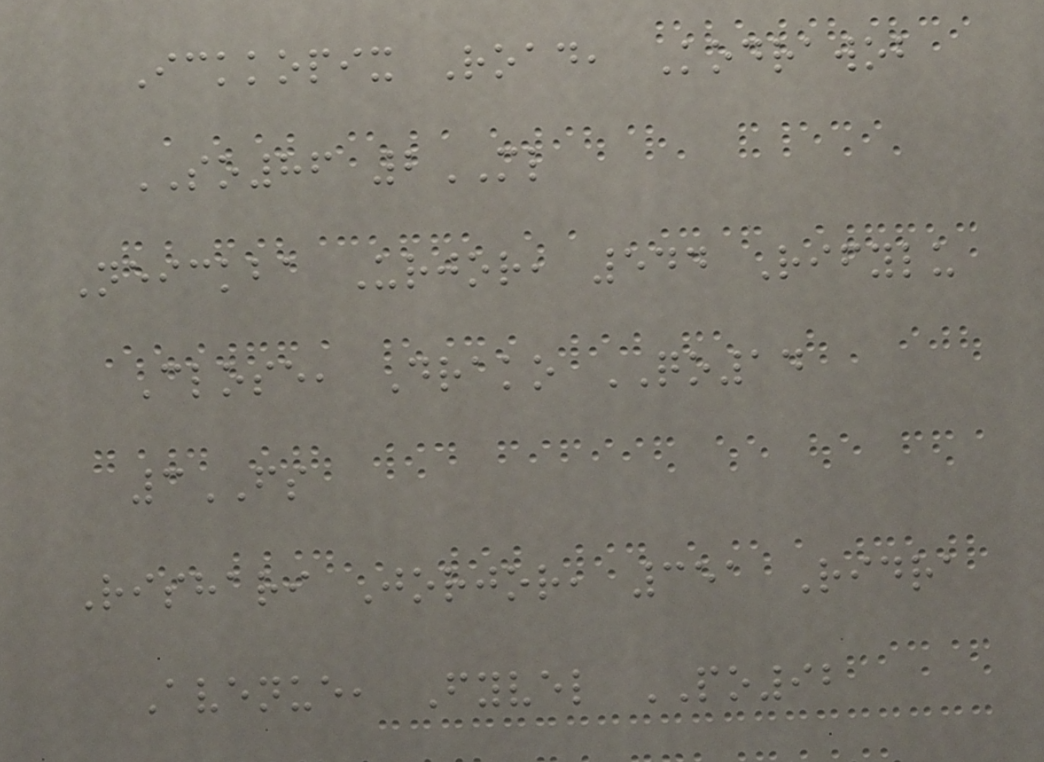Ickkopix Road, Kodrawob
SO86 2ML
Neickba Urjor, 544 Rifylu
Close, Drako QO14
3FS
Rishari Jorjor, 351 Ridra
Avenue, Fyvel PO92
